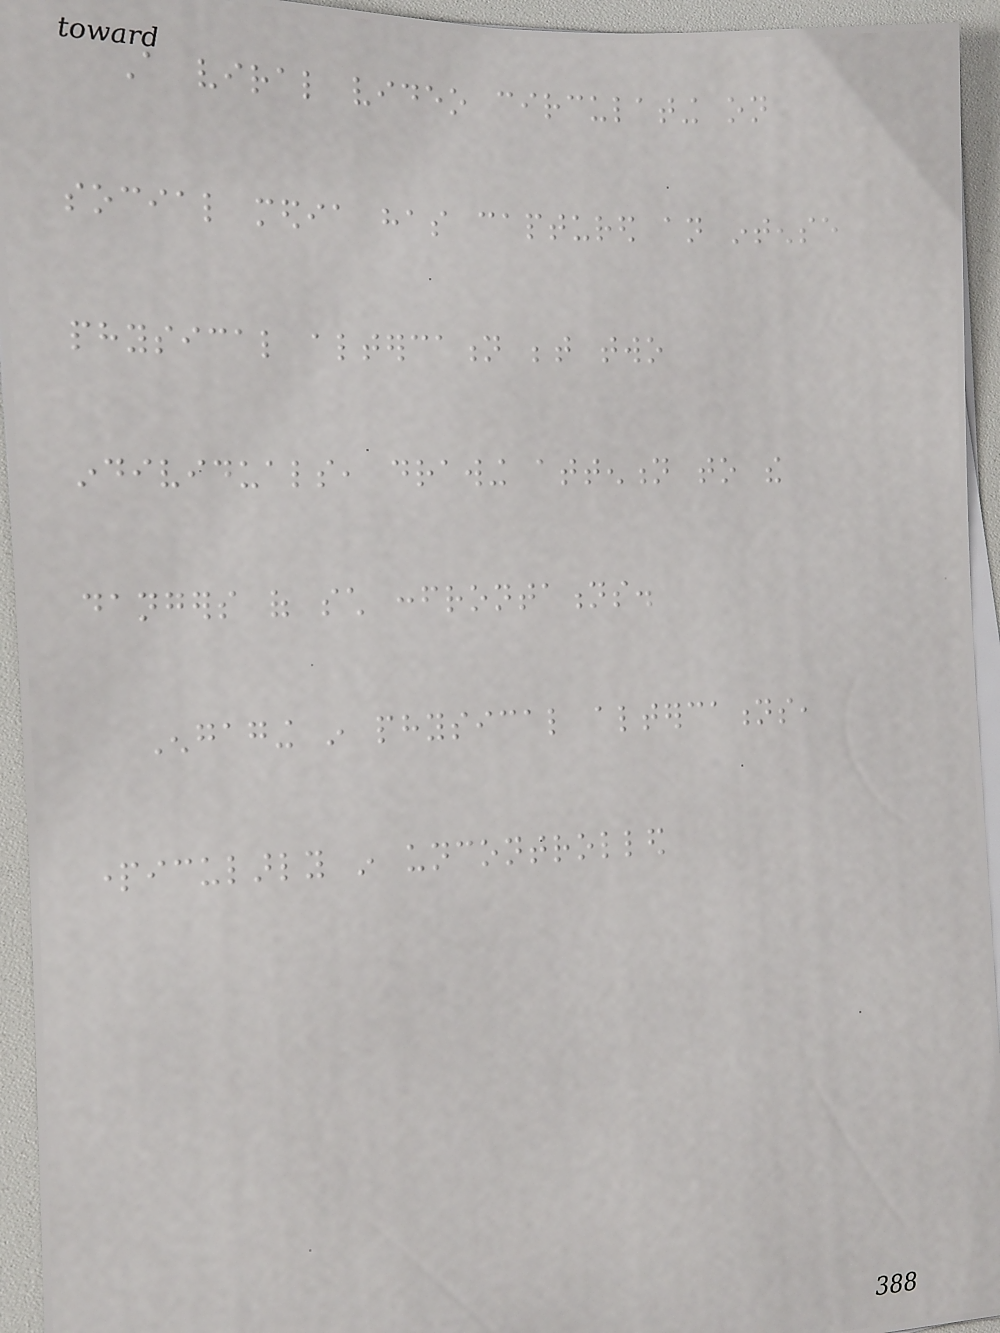A viral video circulating on
social media has captured an intense
physical altercation between two
individuals, drawing attention to the
dangers of such confrontations.
Engaging in physical altercations,
particularly in uncontrolled
